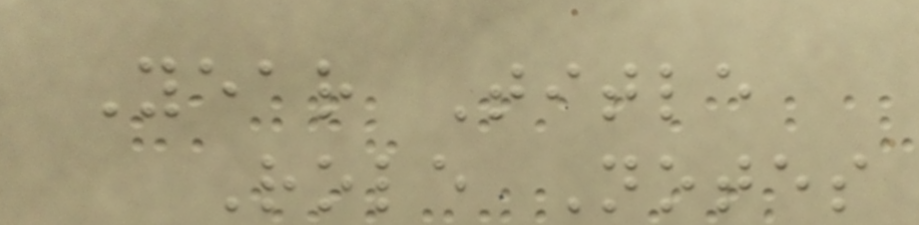Year Title
Role Notes
